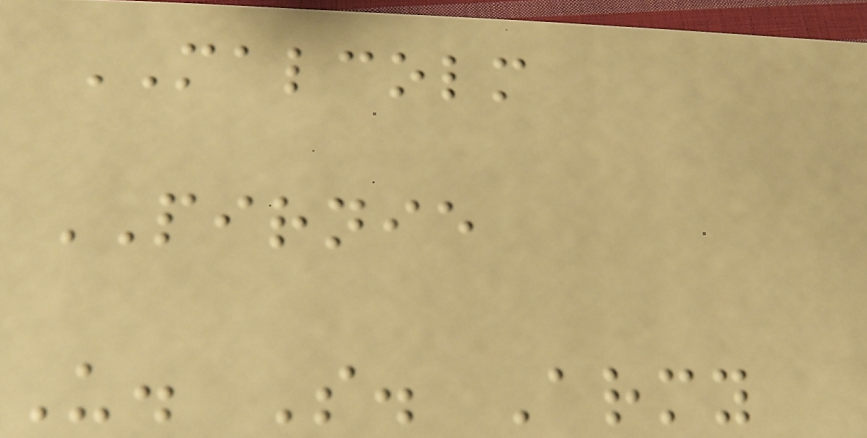MALCOLM
PIRNIE
U. S. Army
